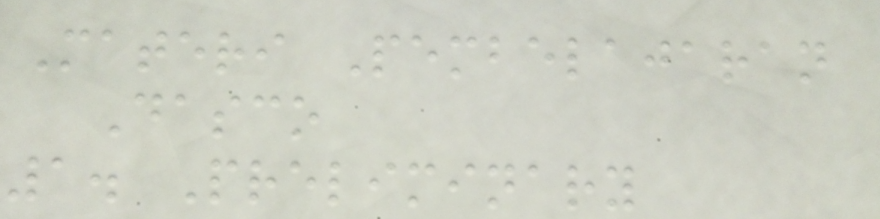Materi Pembelajaran
Dasco
1. Preliminary
